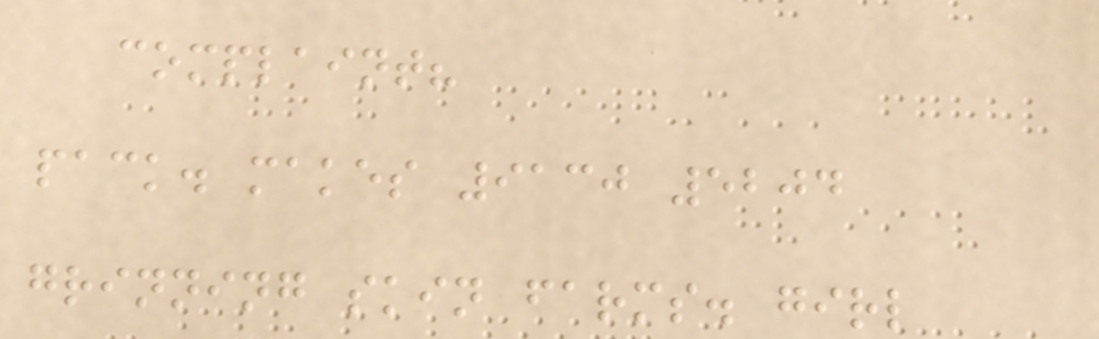complaint?
pack. makes 9130 5204
grinning skin farms. girl
